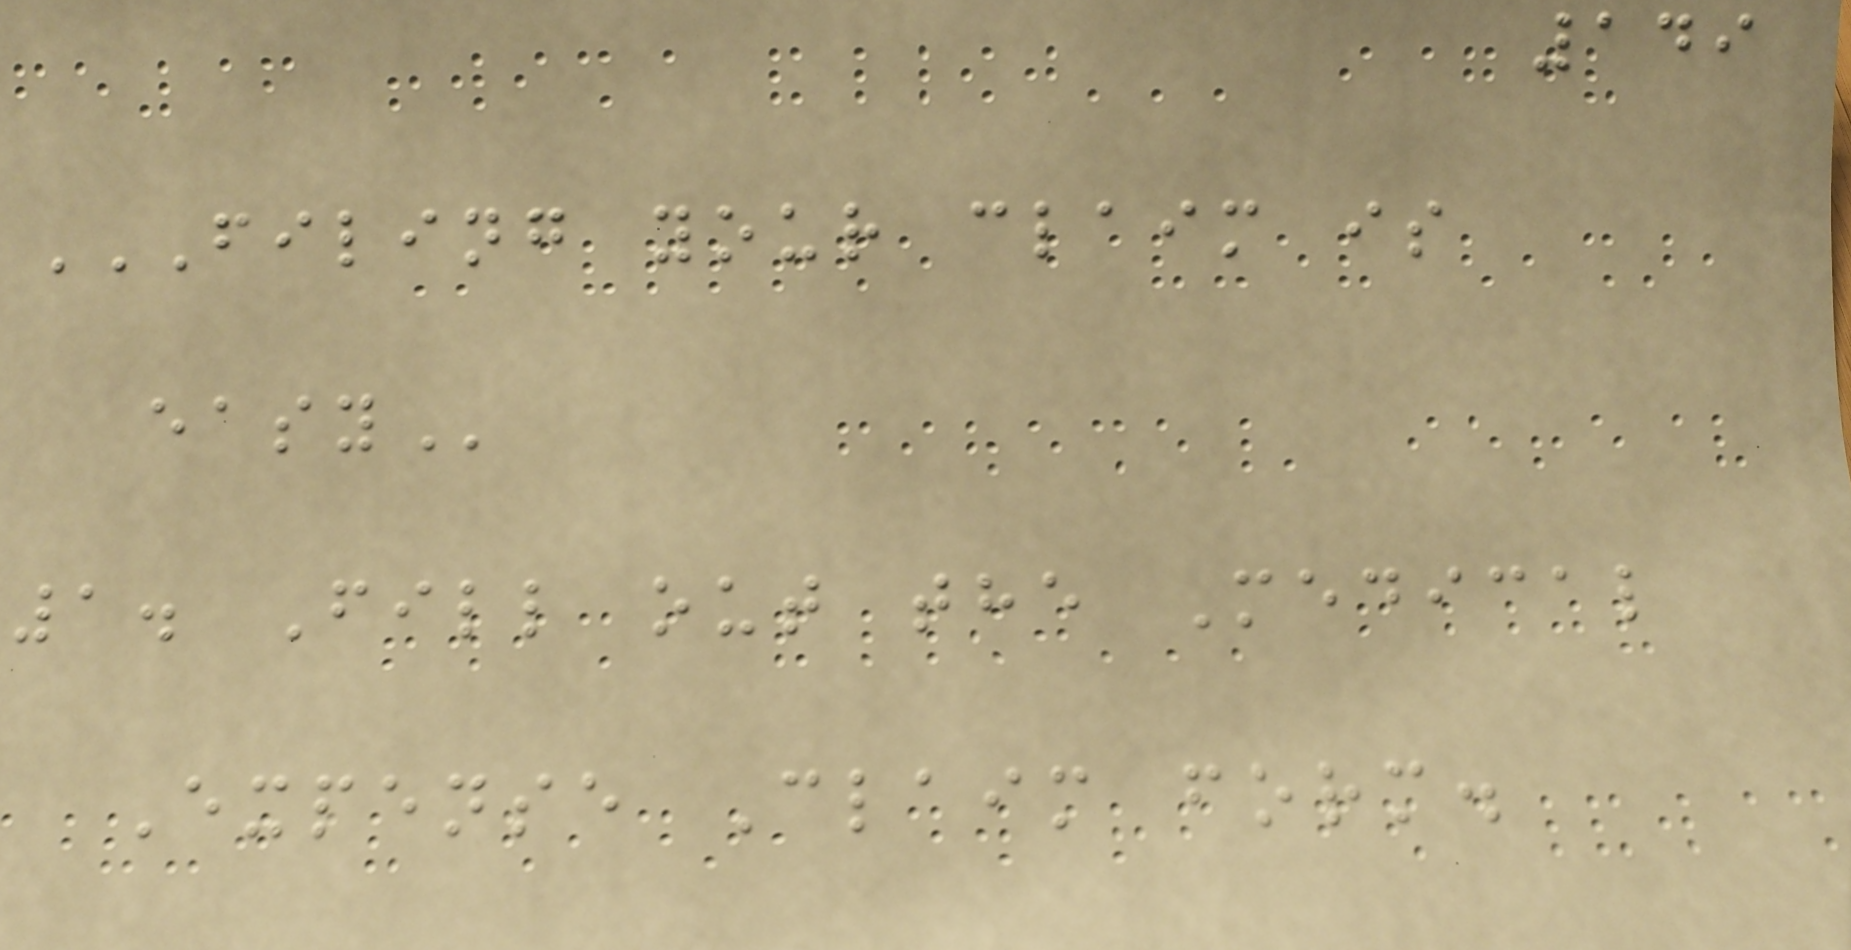149
FILING YOUR CLAIM IS
EASY
1. Fill out the Medical
Expense Claim form.
